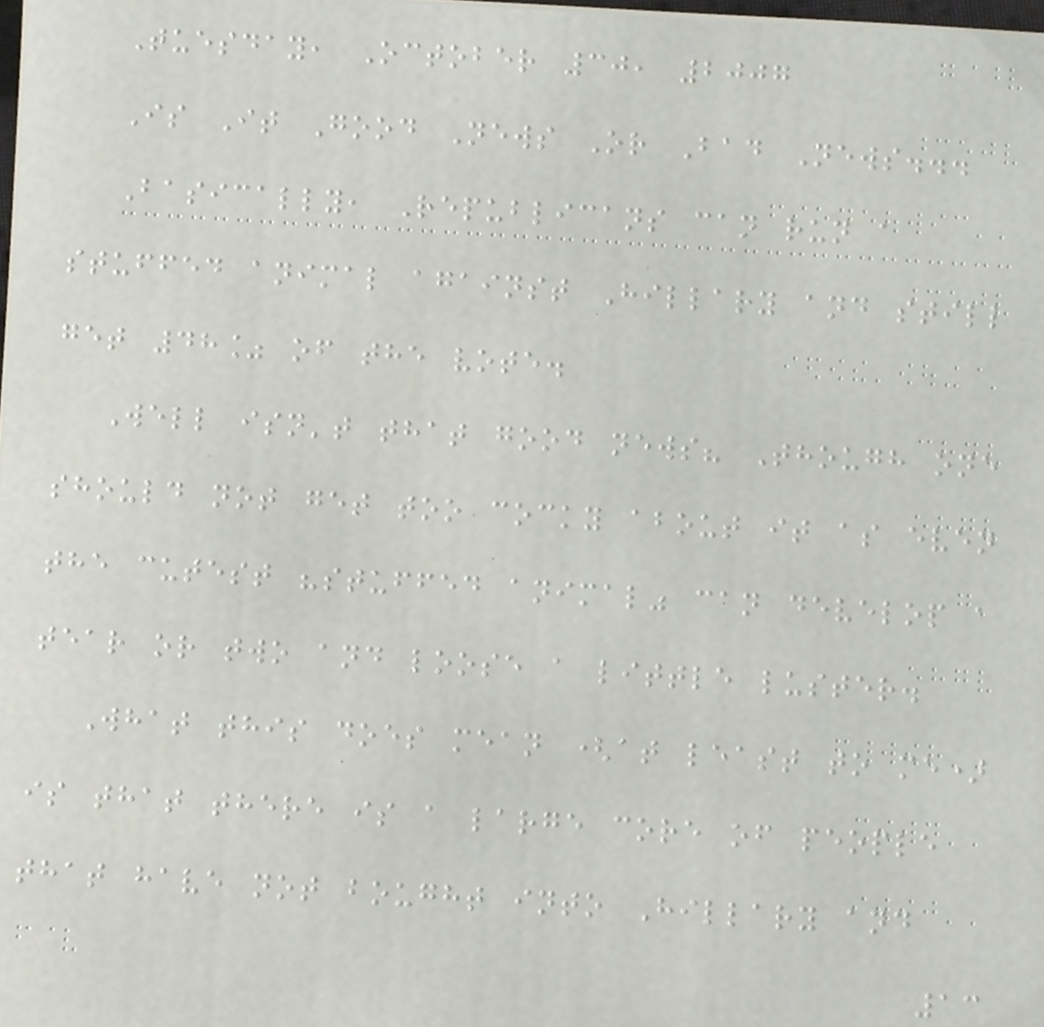Tuesday, October 30, 2007
Is It Good News Or Bad News...
Basically, Republicans can run a
stuffed animal against Hillary and still
get 48% of the vote.
Well isn't that good news? Though one
should not get too cocky about it as even
the cutest "stuffed animal" can develop a
tear or two and loose a little luster.
What this does mean (at least to me)
is that there is a large core of people
that have not bought into Hillary and
13
